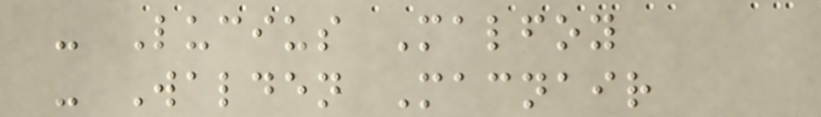- Lucius Malfoy
- Walden Macnair
